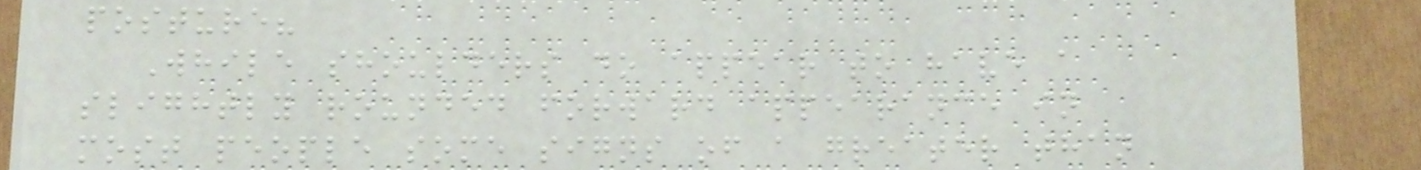posture?
While shoulders do appear to have a
slightly rounded forward appearance in
most people some signs of a greater than
